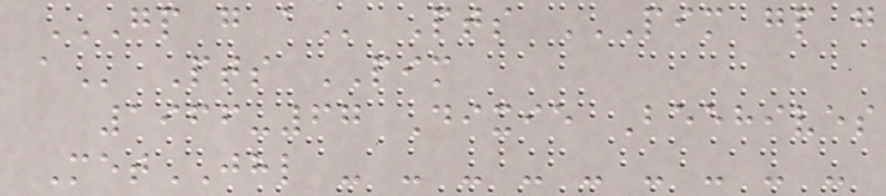GP G A Pts PIM GP G
A Pts PIM
1966-67 Dixie Beehives
MetJHL - - - - - - - - -
